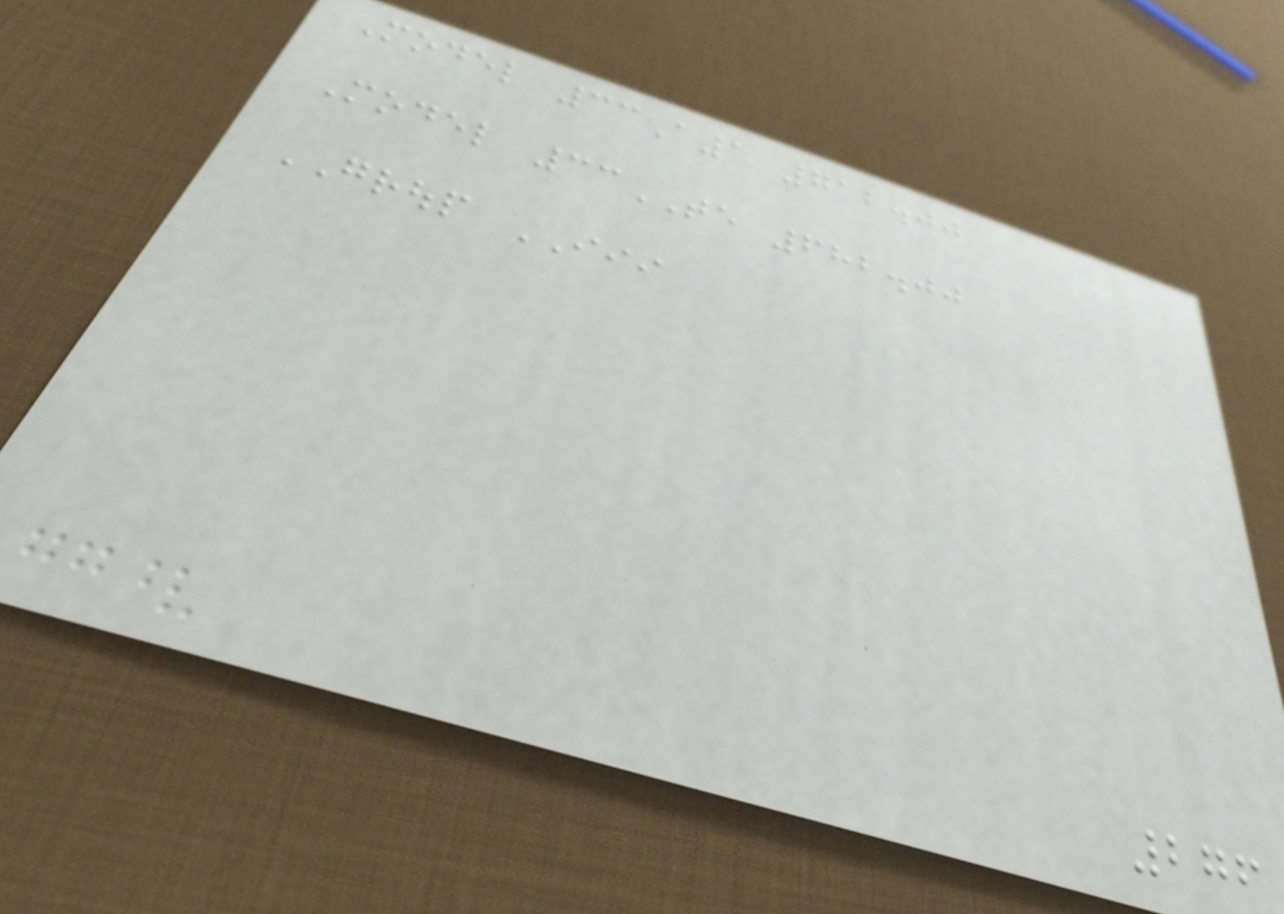Model 33A1 712.00
Model 33TE 682.00
GROUP III
276
